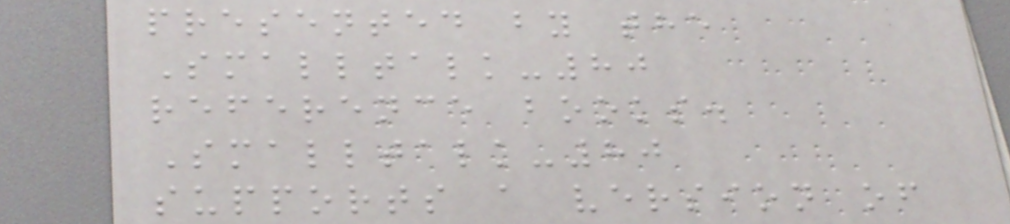presented by the
Smalltalk-80
reference books.
Smalltalk-80
supports a version of
